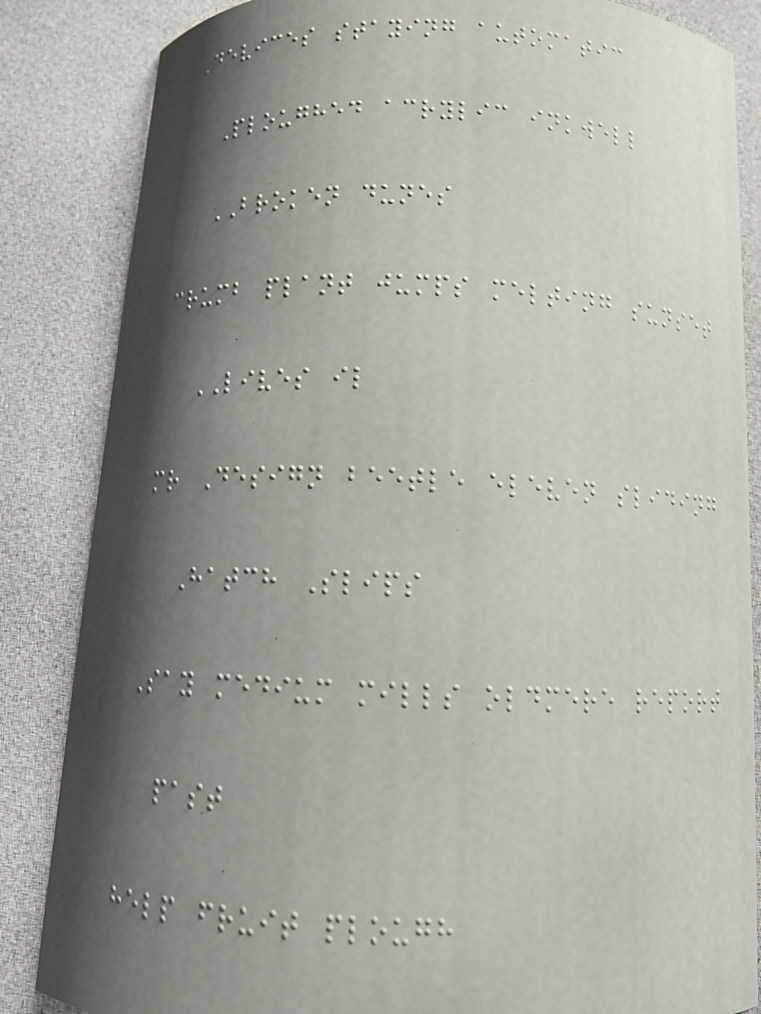Devices staying automatic
Ploughed acrylic inkwell
BROKEN dunes
crumb plant jumps melting sunset
LIVES il
mr Design beetle eleven sliding
Hatch Slips
Say medium mills oldmere report
past
help fruit plough
